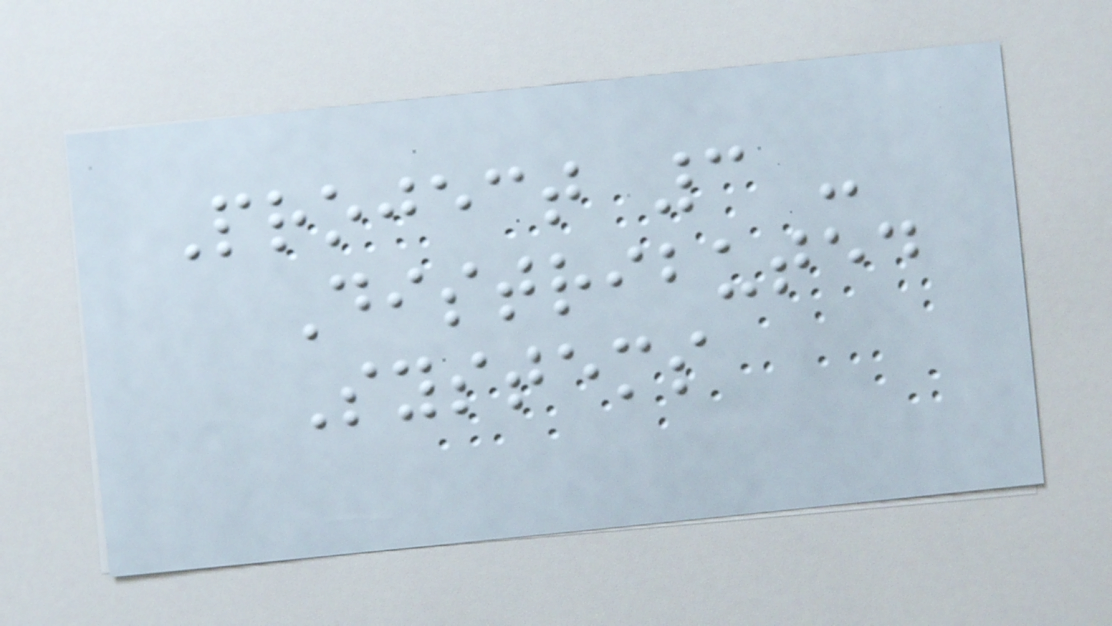Project 3 -
Distributed
Systems
